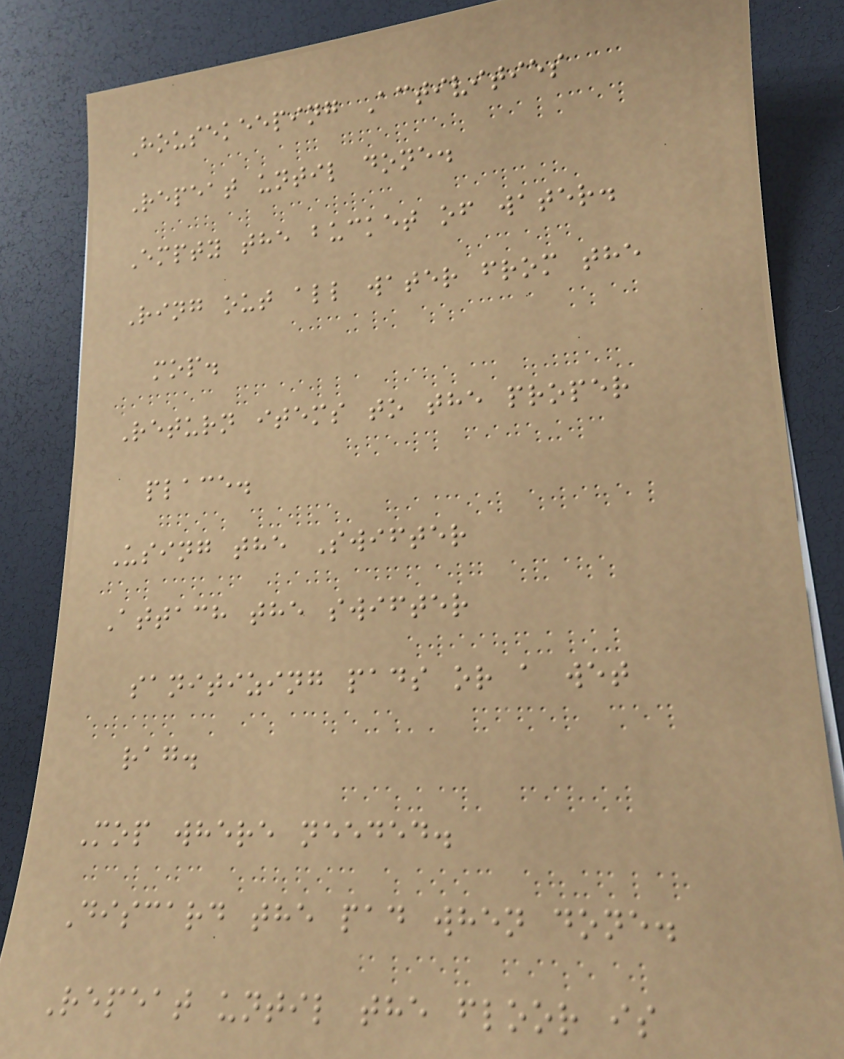Housekeeping Activities
Repeat until done.
Empty the bucket of water.
Ring out all water from the
mop.
Return items to the proper
place.
Using the Swifter
Attach the swifter
sanitizing pads or a wet
rag.
Mop where needed.
Discard the pad when done.
Repeat until the floor is
